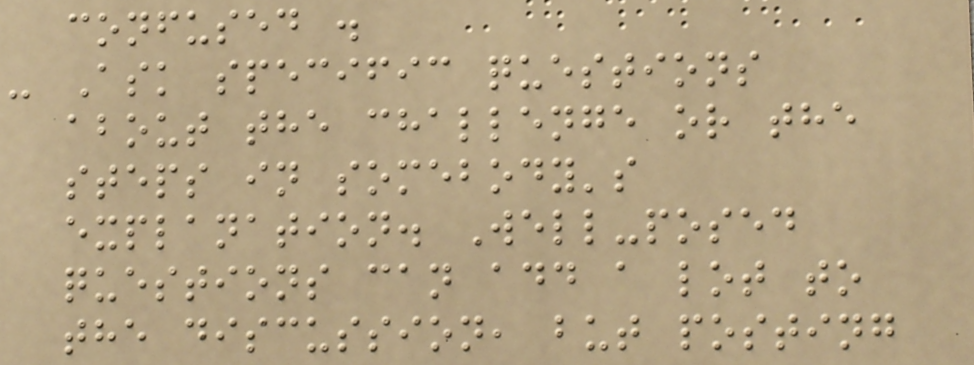confused .
- Ask specific questions
about the challenge or the
steps in somebody's
explanation. Well-posed
questions can add a lot to
the discussion, but posting
